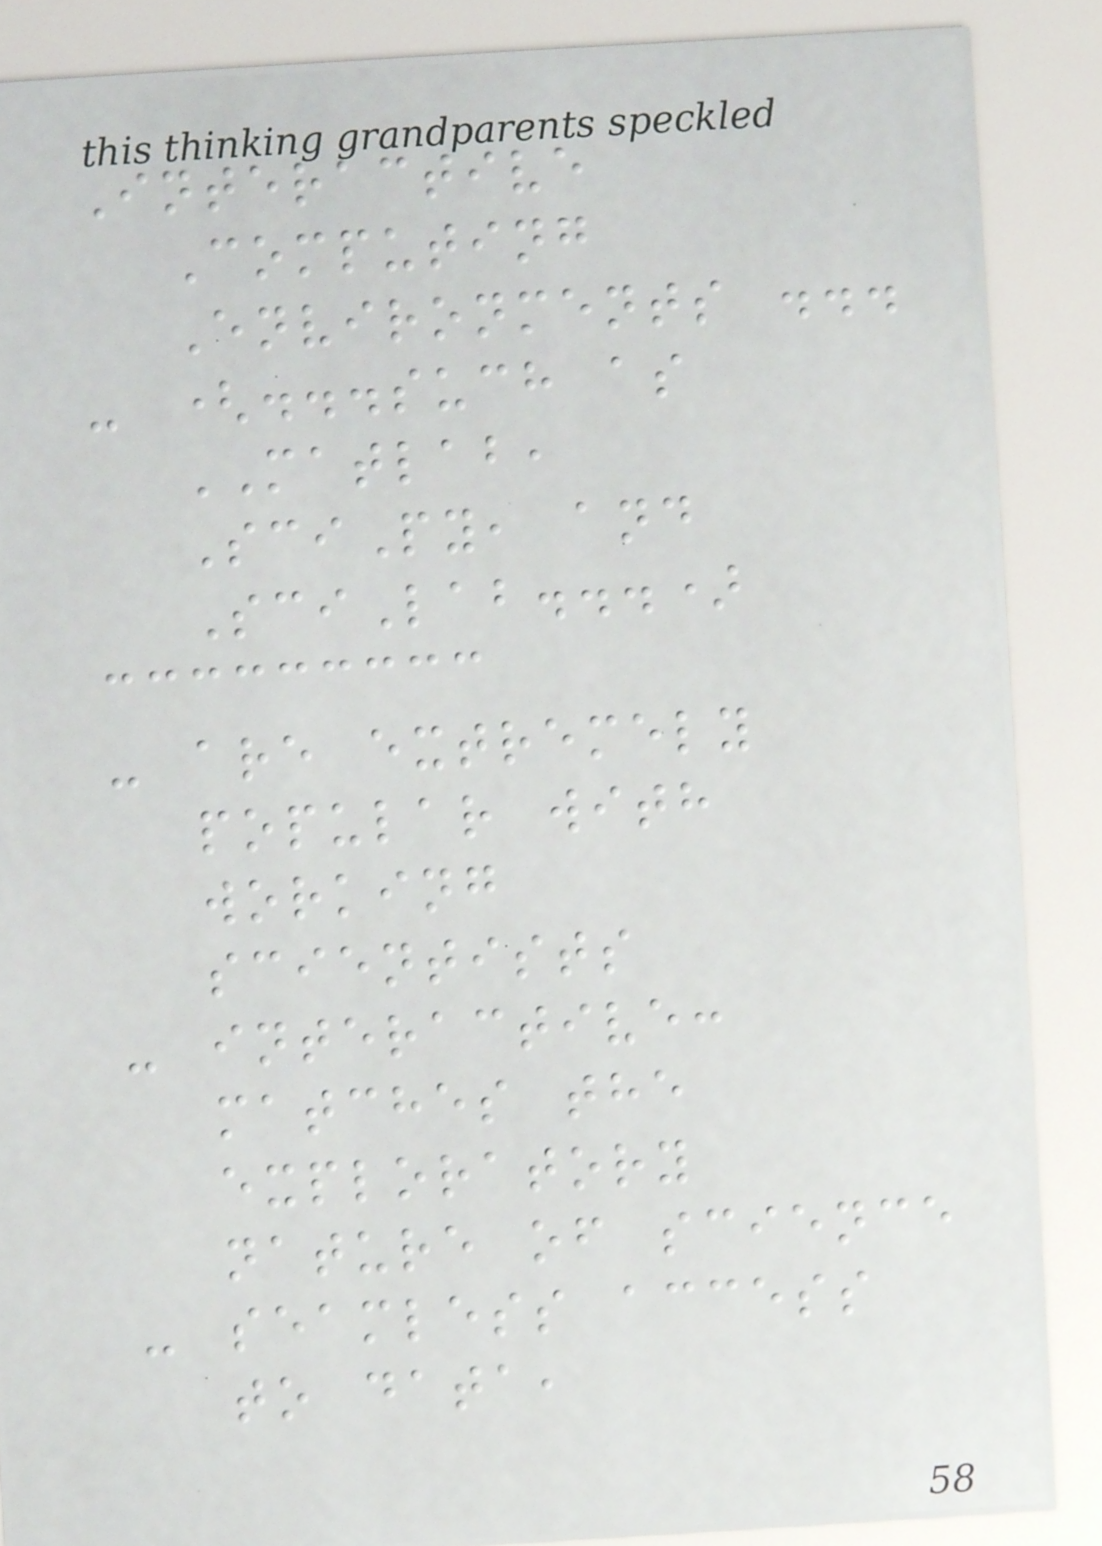Interactive
Computing
Environments ...
- (...such as
MATLAB,
SciPy, and
SciLab...)
- are extremely
popular with
working
scientists
- interactive:
matches the
exploratory
nature of science
- seamless access
to data,
